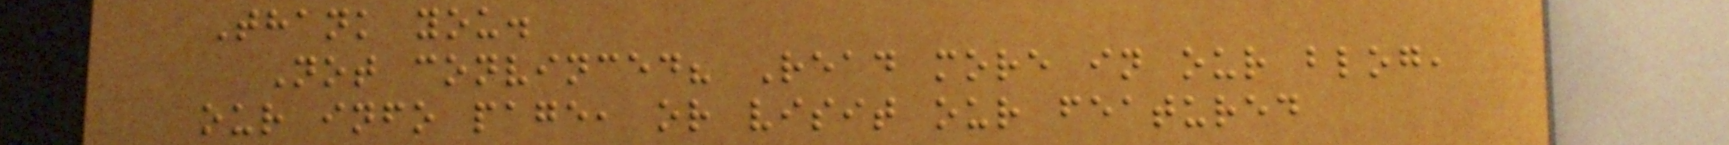Thank you.
Not convinced? Read more in our blog,
our info page, or visit our featured
